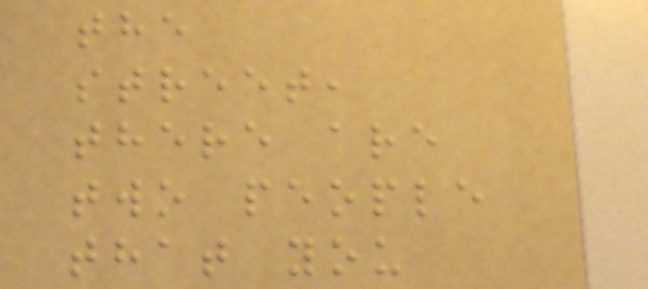the
street,
there are
two people
that you
